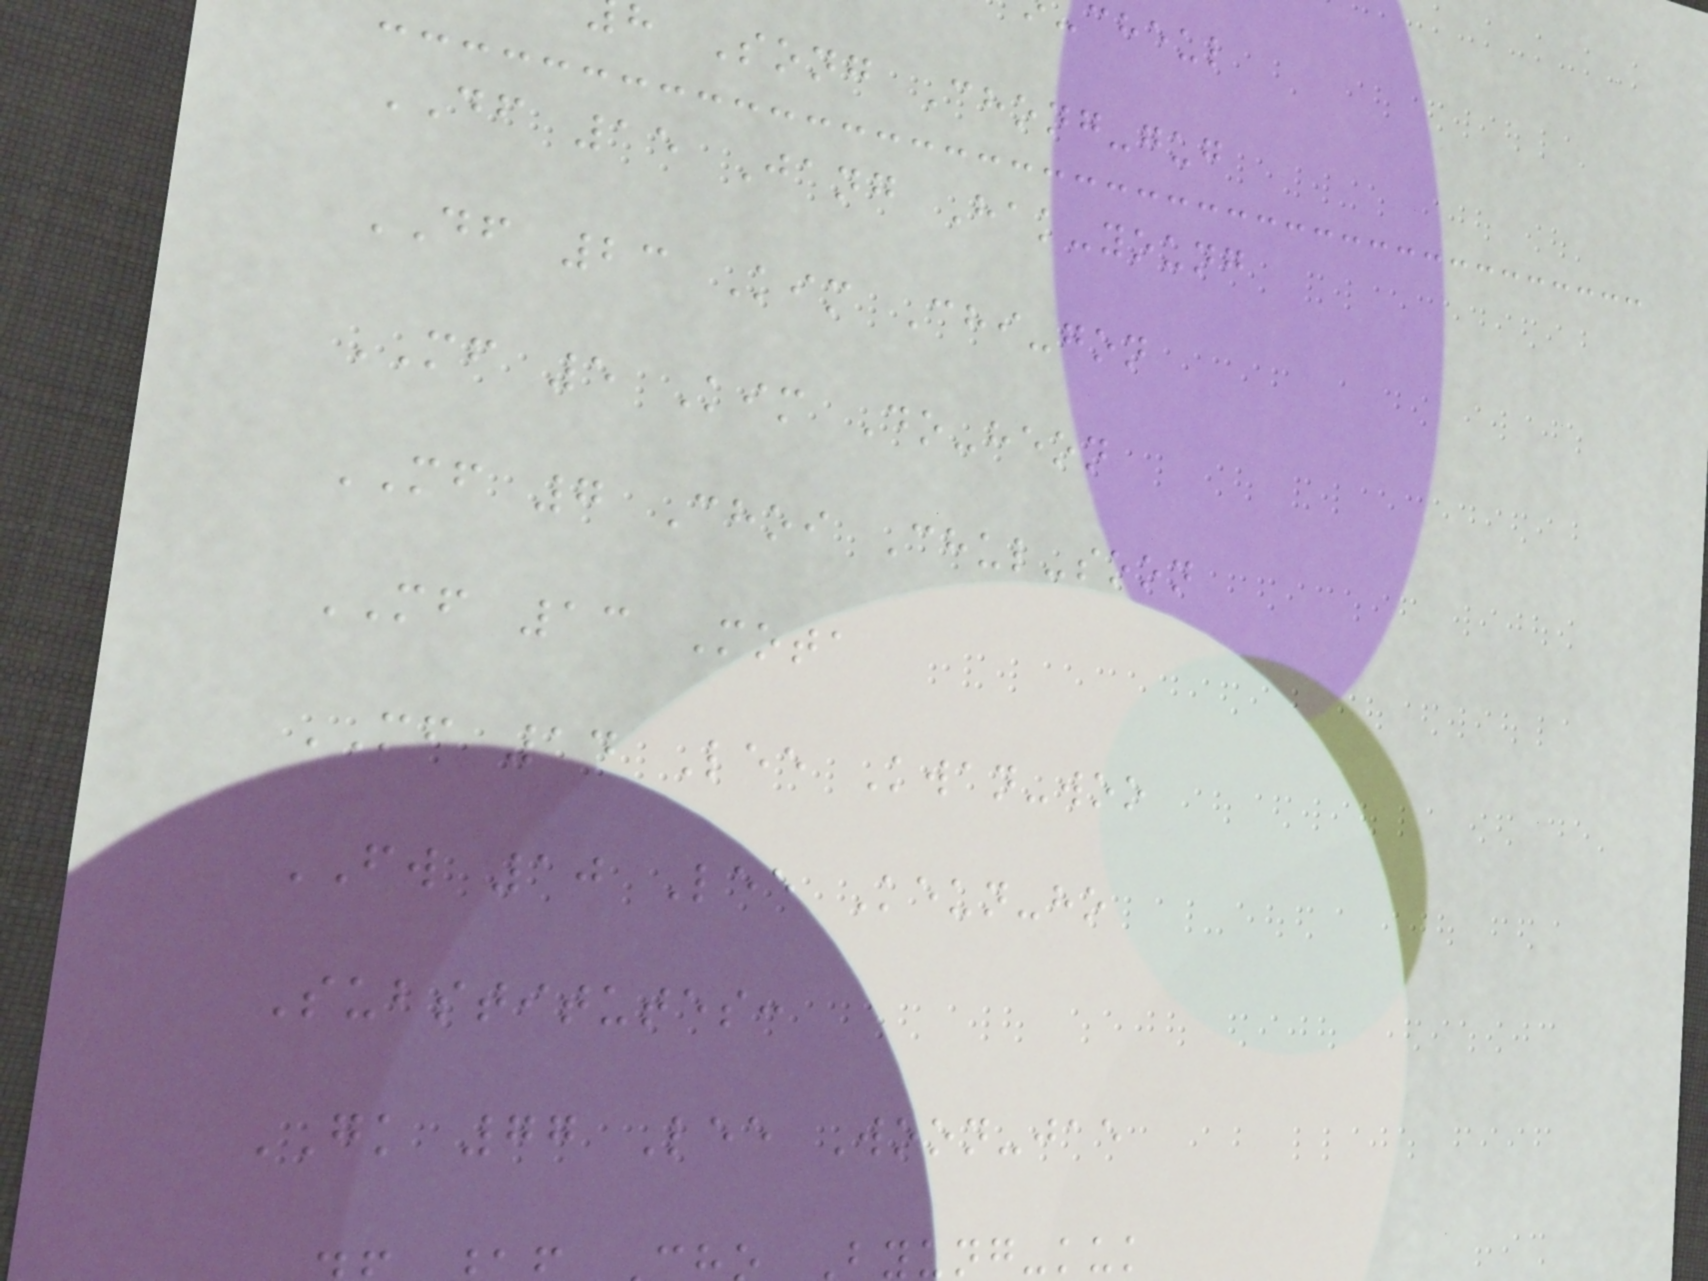h Song Chong-gug
DF 15 Jang Hak-young
DF 23 Kim Chi-gon
MF 5 Kim Do-heon
MF 7 Choi Chul-soon
MF 13 Mota
MF 14 Lee Kwan-woo
FW 10 Lee Keun-ho
Substitutes:
GK 77 Lee Woon-jae
yung-kuk
